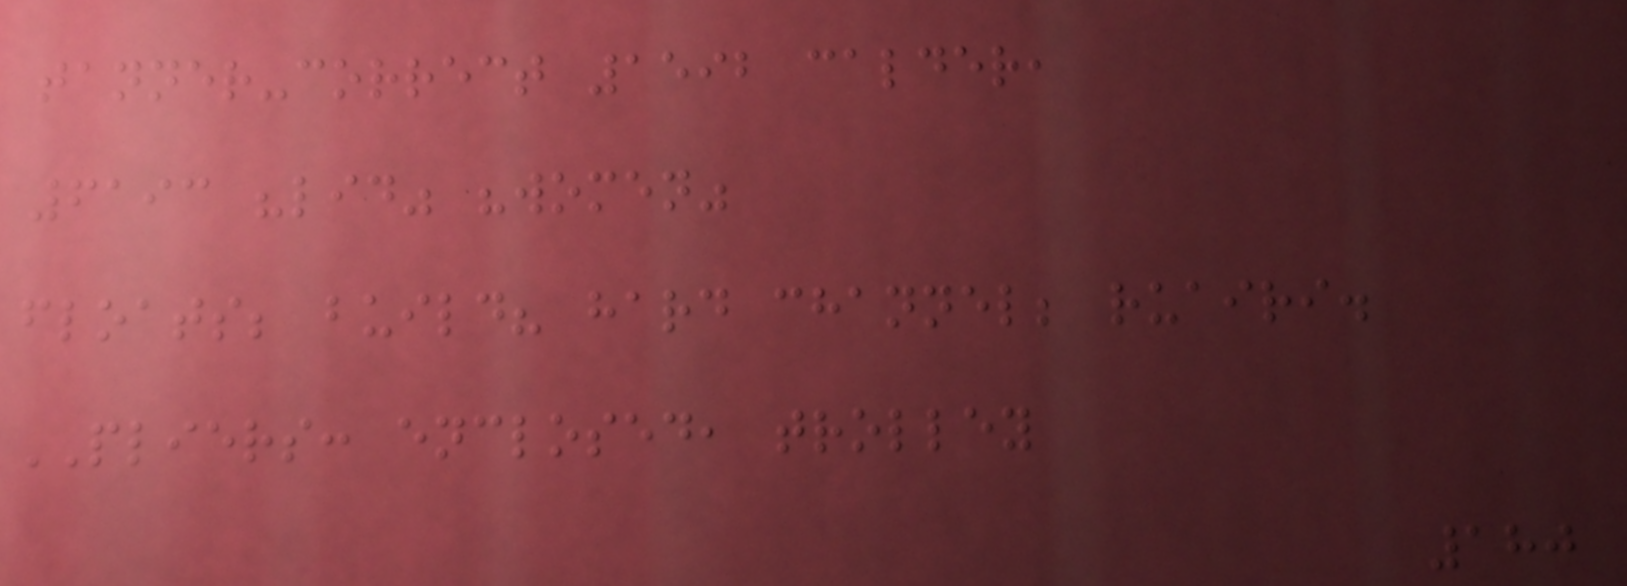tanner-correct 1592 calder,
6193 "lid" "women"
floats; build? hard channel; ruairi.
PLIERS: enclosed, trolley
180
